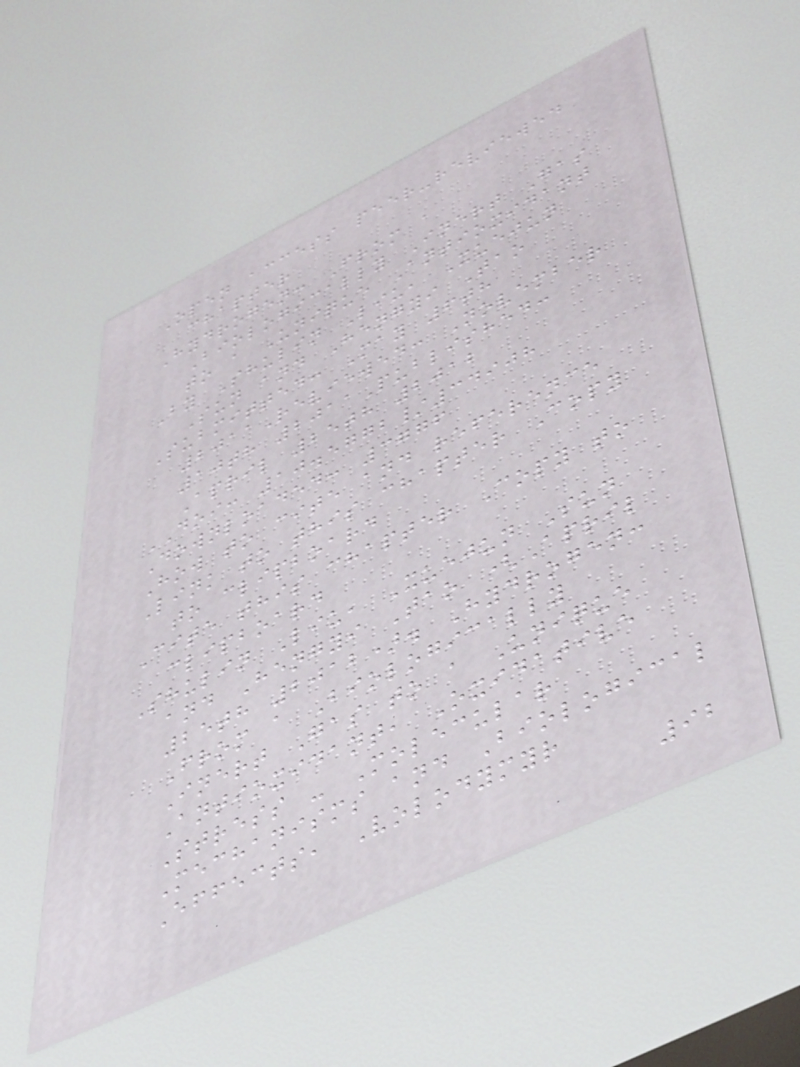Open access peer-reviewed
chapter
Hydrogen: From a
Biologically Inert Gas
to a Unique Antioxidant
By Shulin Liu, Xuejun
Sun and Hengyi Tao
Submitted: May 6th
2011Reviewed: November
10th 2011Published:
April 25th 2012
DOI: 10.5772/34908
Downloaded: 3776
How to cite and reference
Link to this chapter Copy
to clipboard
Cite this chapter Copy to
clipboard
Shulin Liu, Xuejun Sun
and Hengyi Tao (April
25th 2012). Hydrogen:
From a Biologically
Inert Gas to a Unique
Antioxidant, Oxidative
Stress - Molecular
Mechanisms and Biological
Effects, Volodymyr
92
